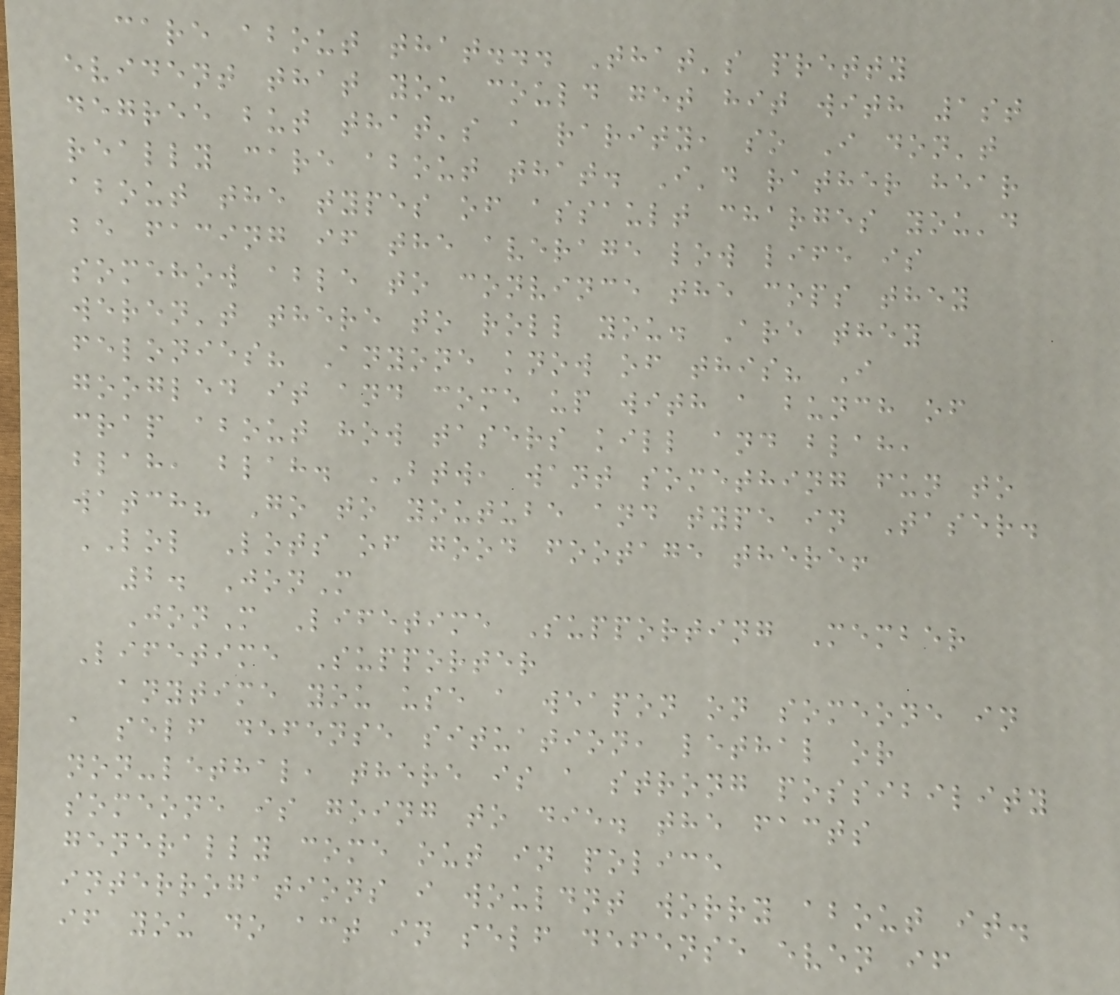care about that... That's pretty
evident that you could get hit with 1st
degree but that's a rarity, so I don't
really care about that. I'd rather hear
about the types of assault charges you'd
be facing if the average low life is
somehow able to convince the cops they
weren't there to roll you. Are they
felonies? Anyone know of this? I
googled it and come up with a bunch of
crap about how tasers kill and blah,
blah, blah. BTW, want something fun to
watch? Go to youtube and type in Taser.
LOL Lots of good footage there!
2. JonM
JonM Lifetime Supporting Member
Lifetime Supporter
anytime you use a weapon on someone in
a self defense situation, lethal or
non-lethal, there is a strong possibility
someone is going to die. the facts
generally come out in police
interrogations i wouldnt worry about it.
if you do act in self defense even if
